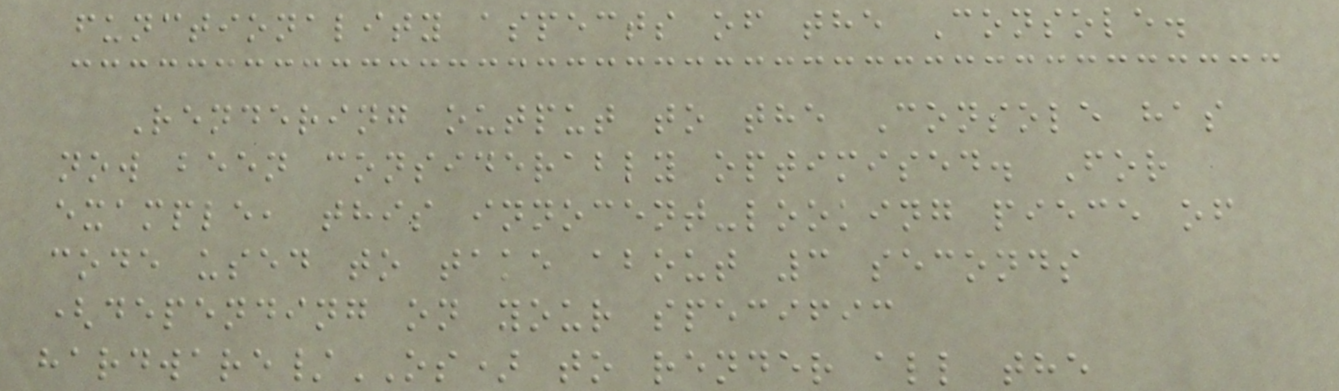functionality aspects of the Console.
Rendering output to the Console has
now been considerably optimised. For
example, this innocent-looking piece of
code used to take about 3 seconds
(depending on your specific
hardware/OS) to render all the
